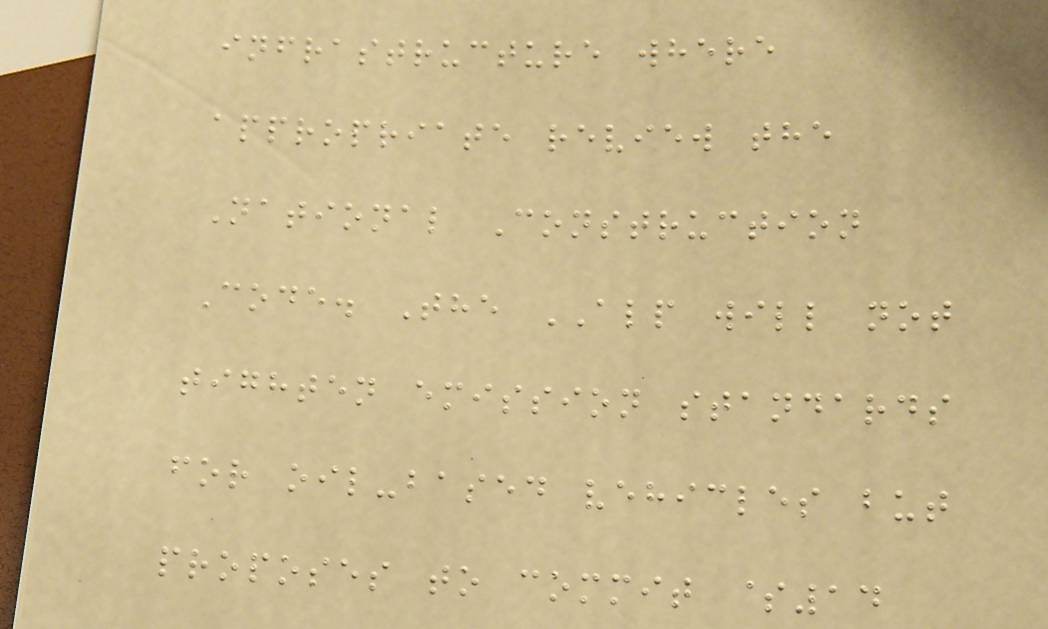infrastructure where
appropriate review the
National Construction
Code. The ALP will not
tighten emission standards
for oil-based vehicles but
proposes to commit $14
